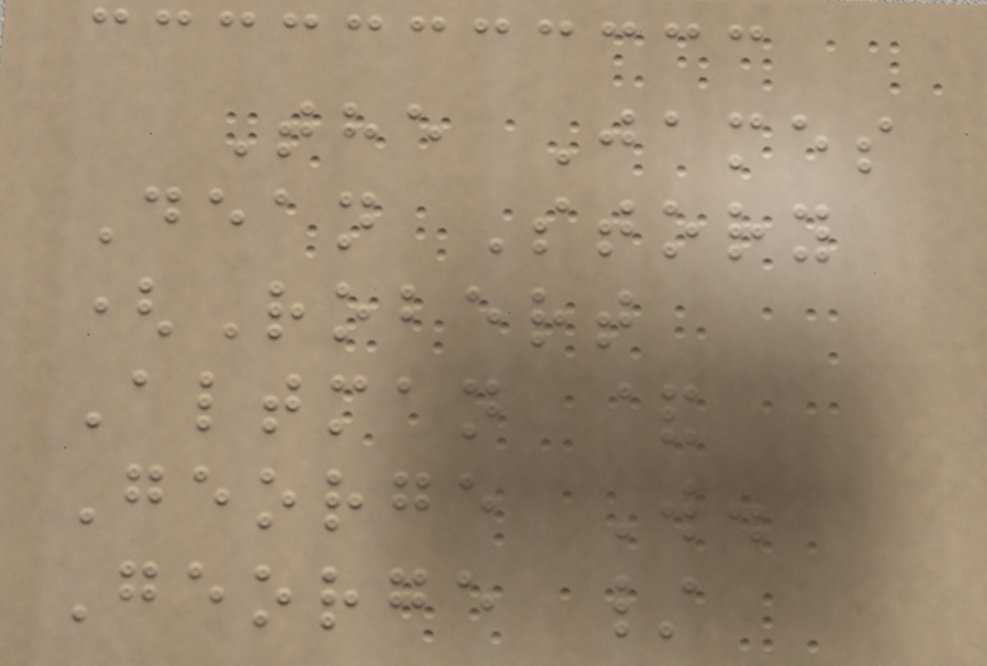The James
Dean Story
(Robert
Altman &
George W.
George /
